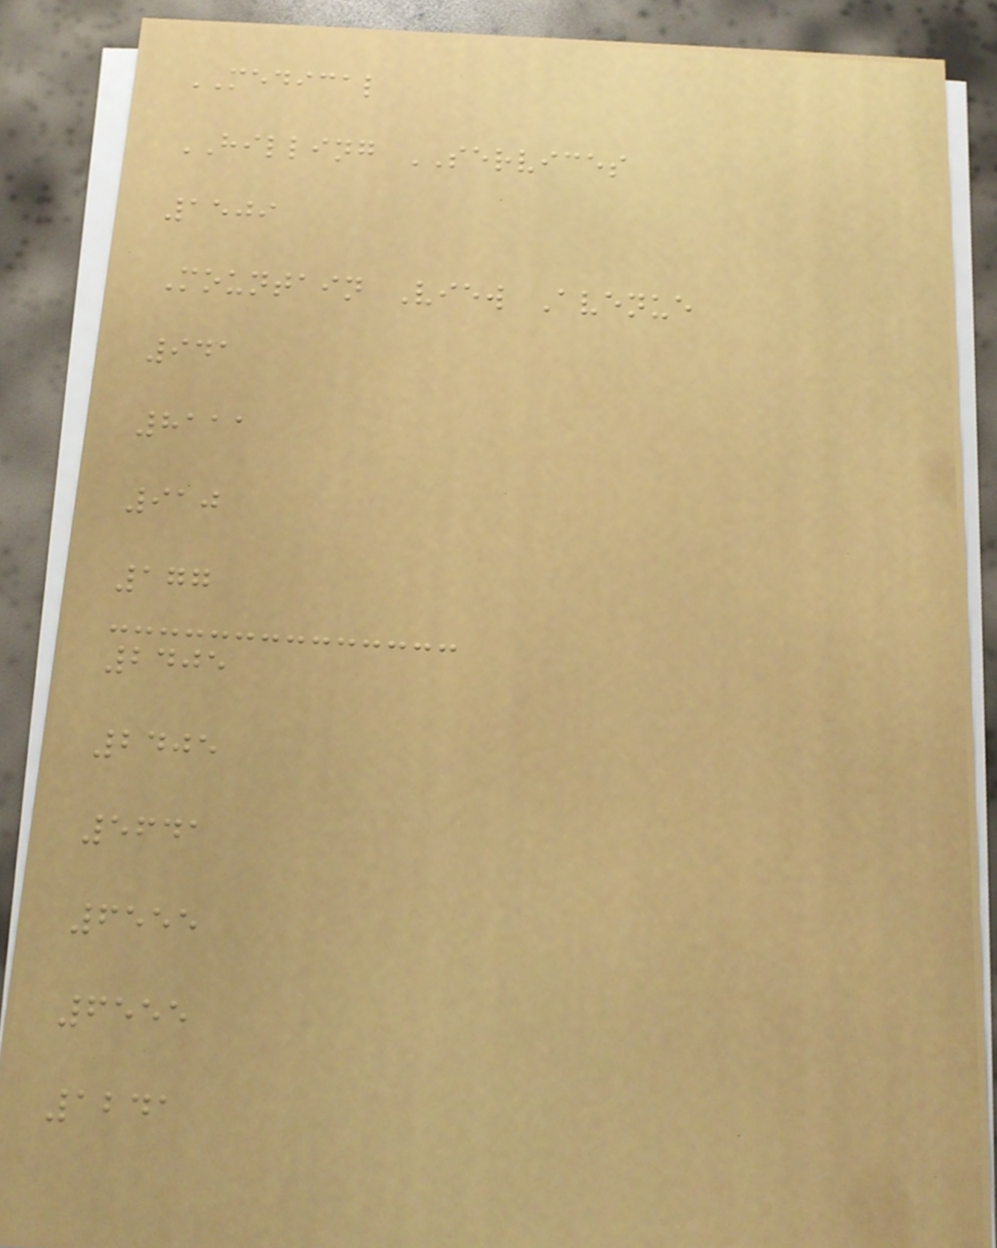MEDICAL
HILLING SERVICES
1509
Mountain View Avenue
941
8111
910
177
2405
2405
5641
6555
6555
1241
